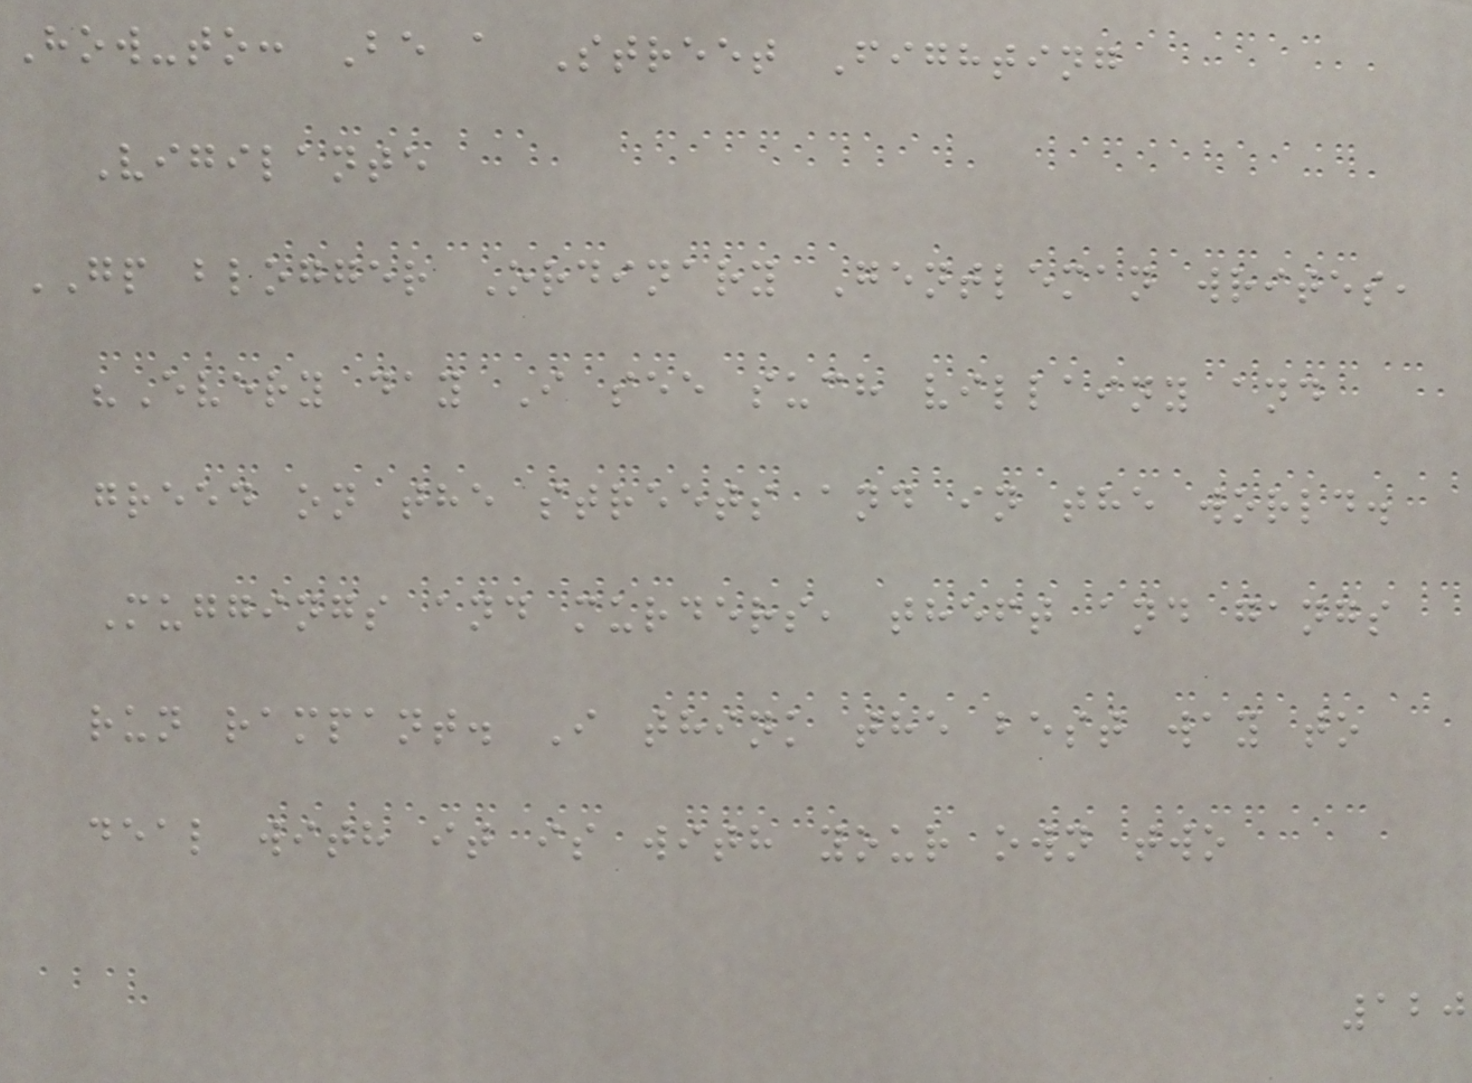How-to: Be a Street Fighting
Vigilante
GP blogger Ordinary Gentleman writes,
"Every day I see such villainy and
greed on the streets and in the world.
Muggings and murders, theft and gangs
run rampant. I think the best way to
deal with it is with your own two
120
